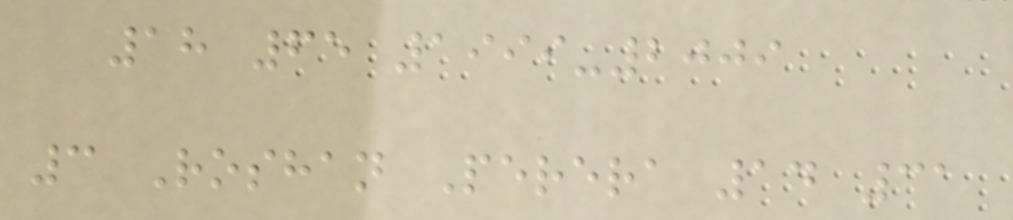18 65 1999-2009
3 Roshan Perera 14 31
